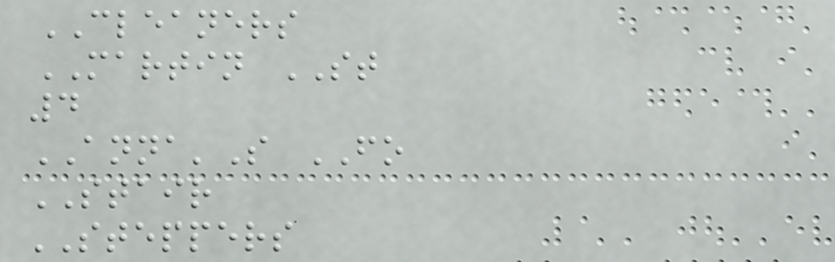CLEANERS
MARTIN ST
4
ANNA'S FO
STAIR
STEPPERS
